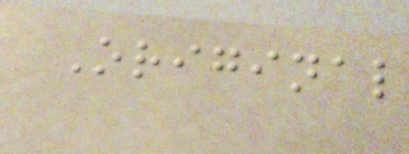Original
